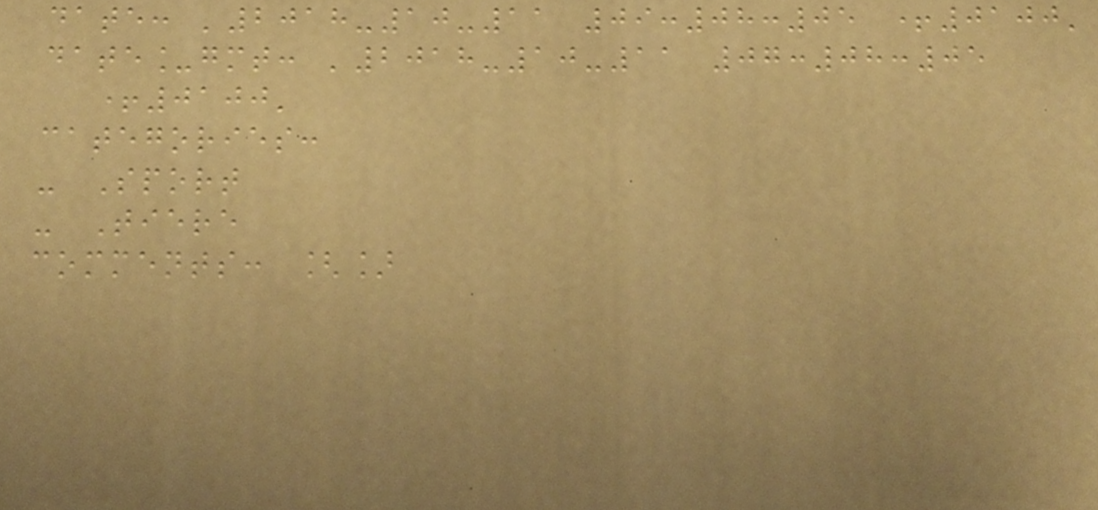date: '2018-10-11 09:08:05 +0100'
date_gmt: '2018-10-11 07:08:05
+0100'
categories:
- Sport
- Tiere
comments: []
